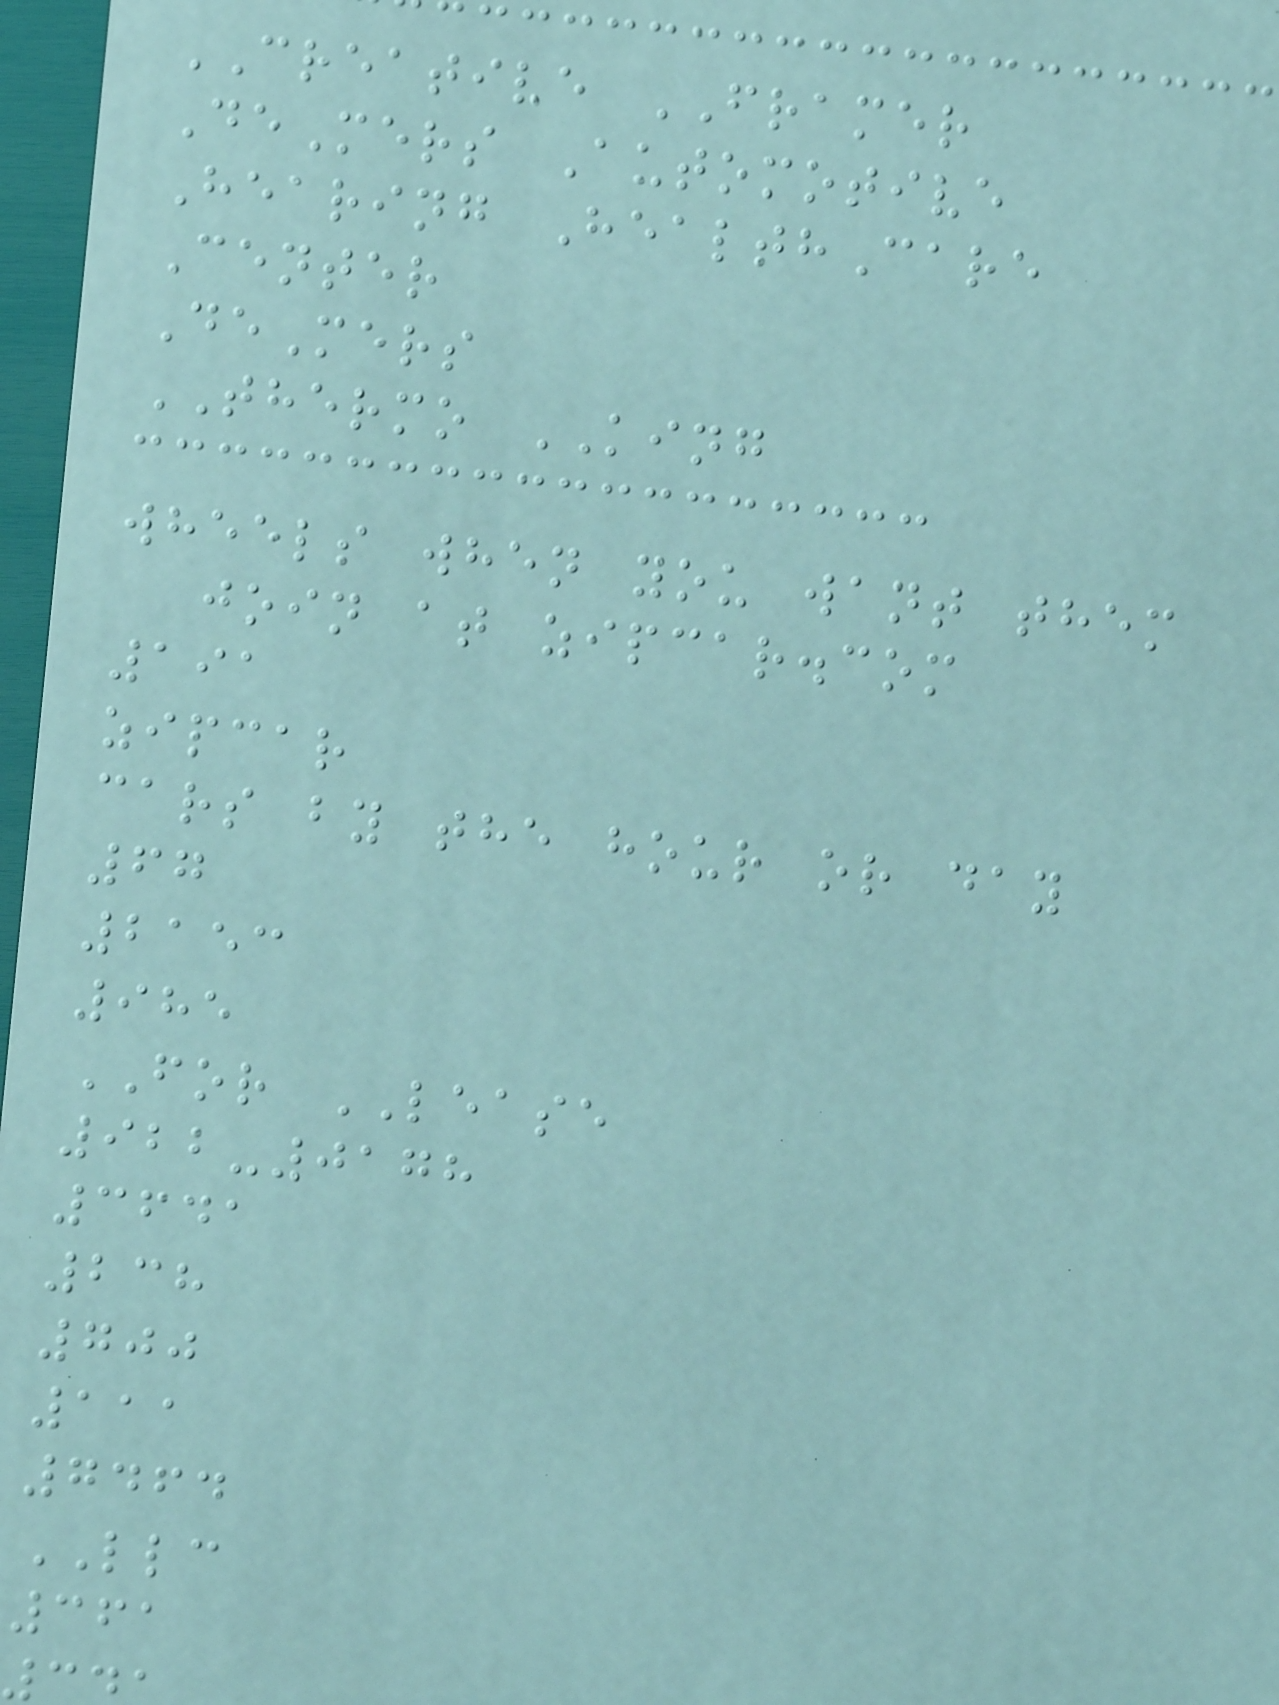CREATIVE FRAMER
DeMers Automotive
Hearing HealthCare
Center
DeMers
THERMO KING
wheels when you want them
join at zipcar.com
191
zipcar
cars by the hour or day
67
2153
985
FOR LEASE
922-0178
3641
238
700
111
7464
LLC
361
